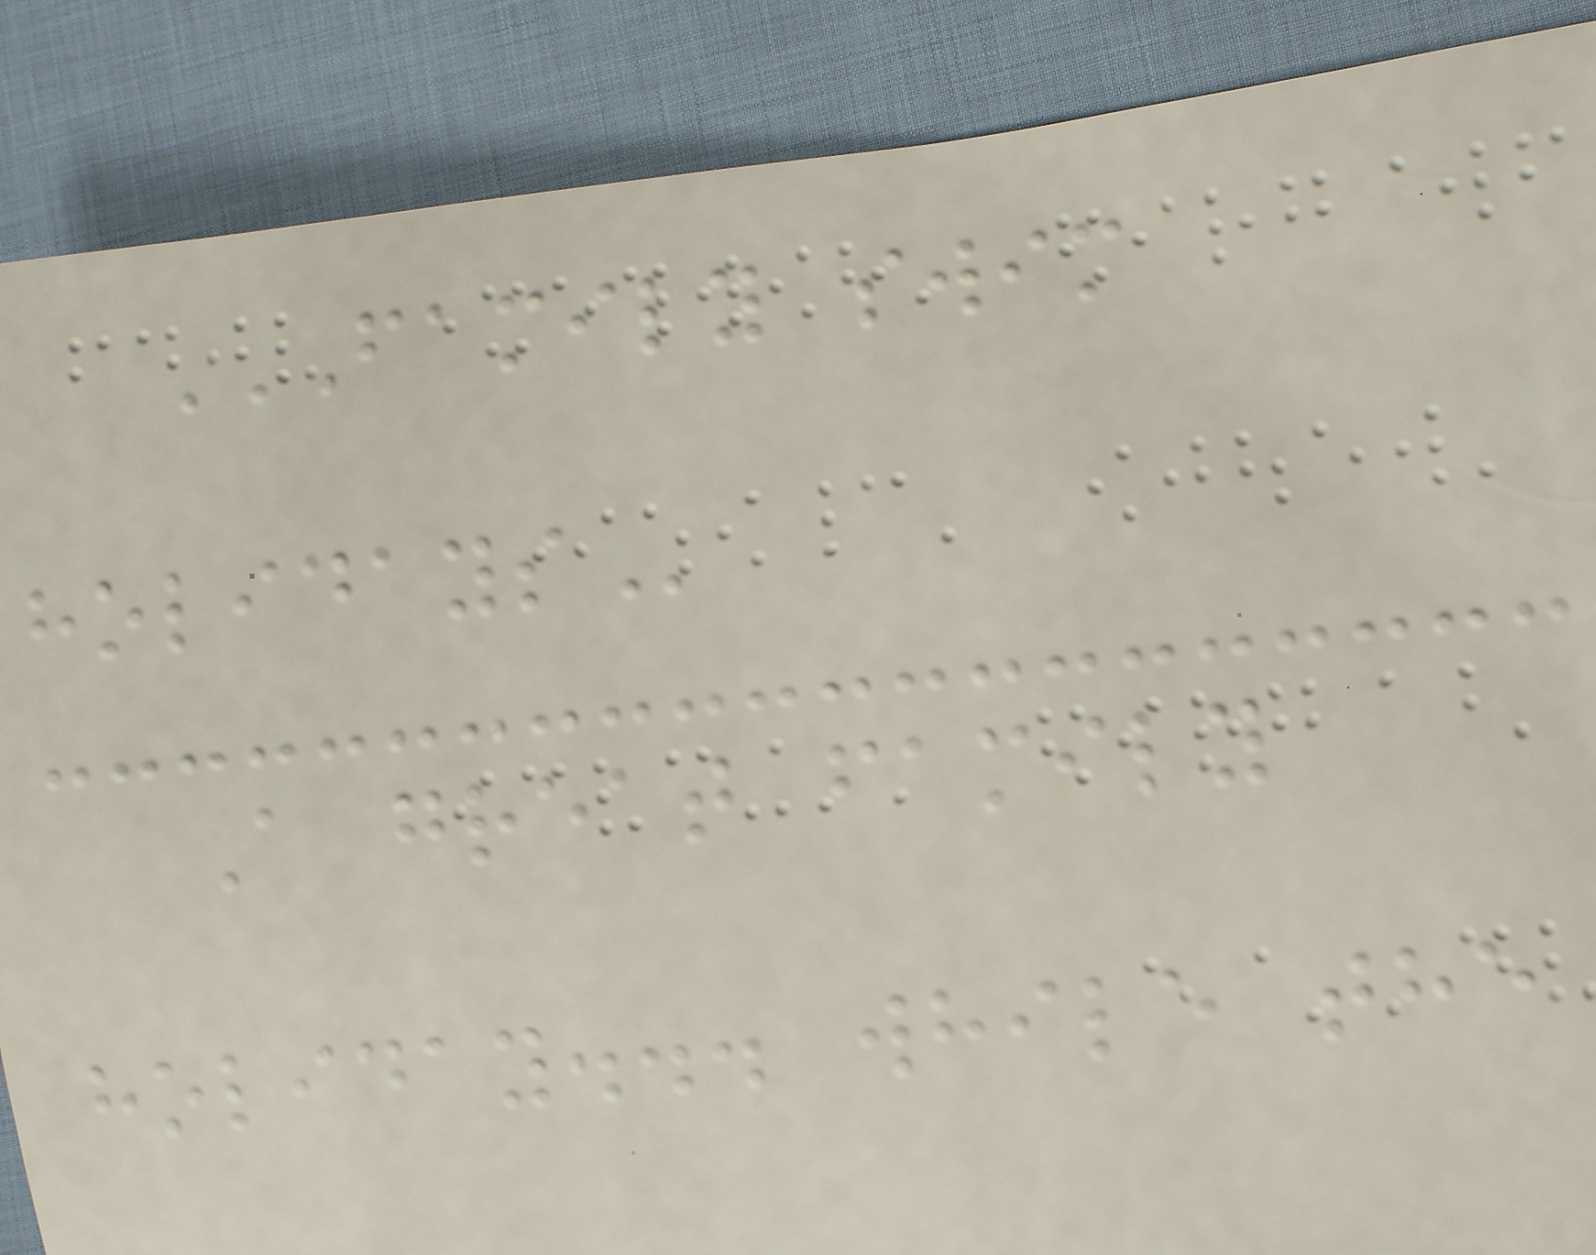FAMILY SWIM
HOLIDAYS
A great family
holiday... while the
